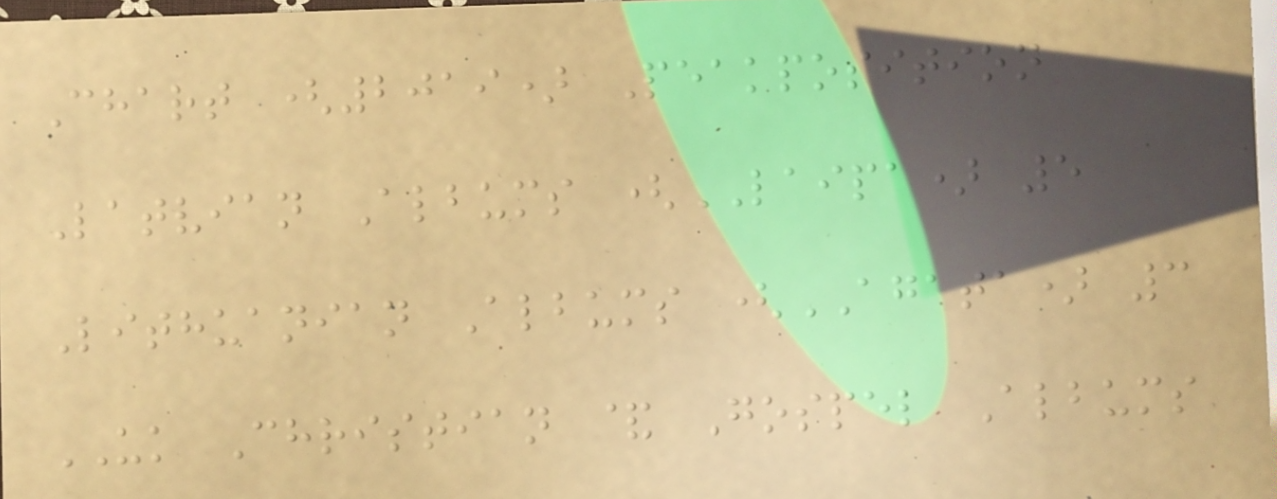Chart (2019) Peakposition
Latvian Albums (LAIPA) 5
Lithuanian Albums (AGATA) 3
UK Christian & Gospel Albums
